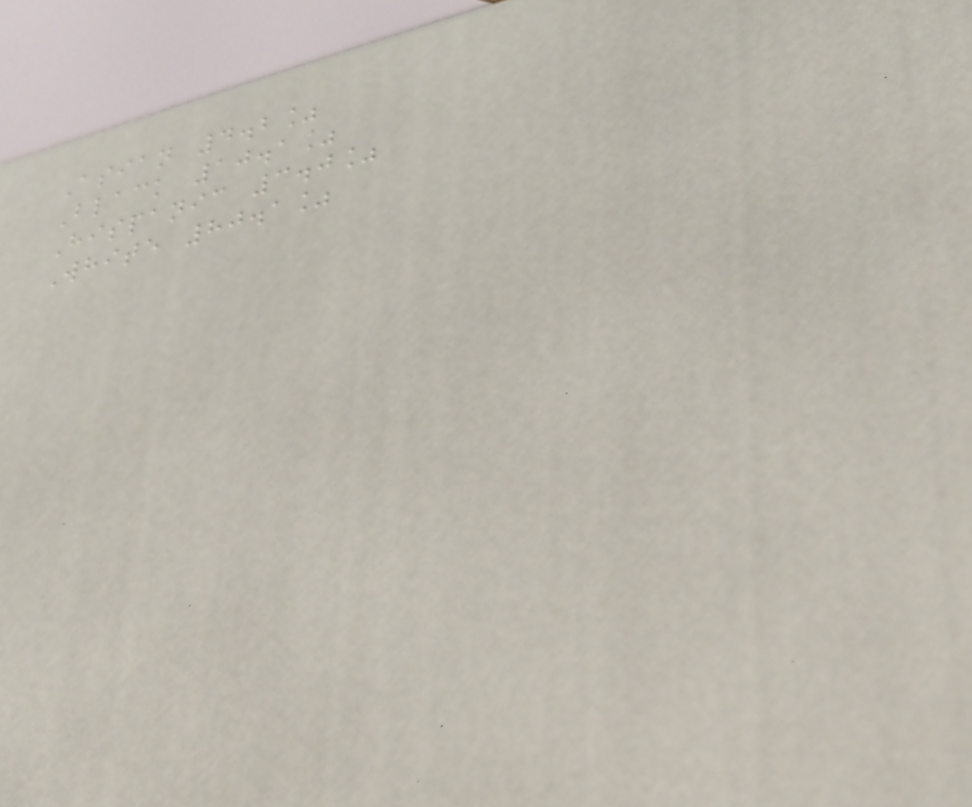Asian 4.2%
Black 10.1%
Hispanic 3.0%
White 80.1%
